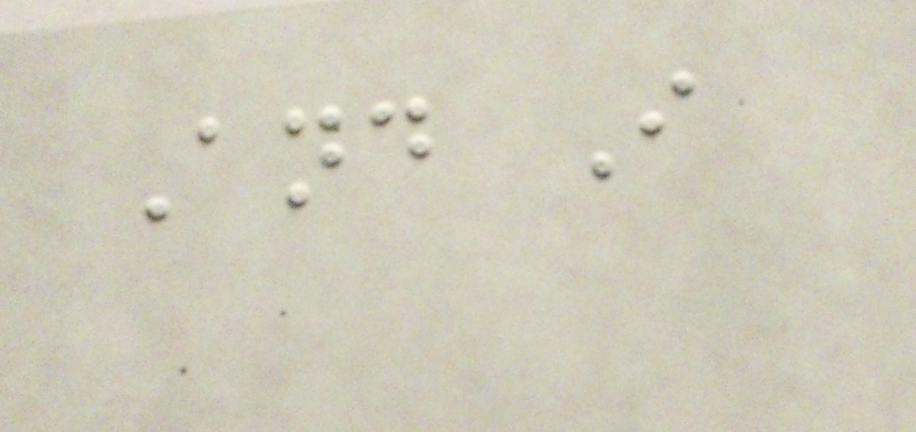And I
